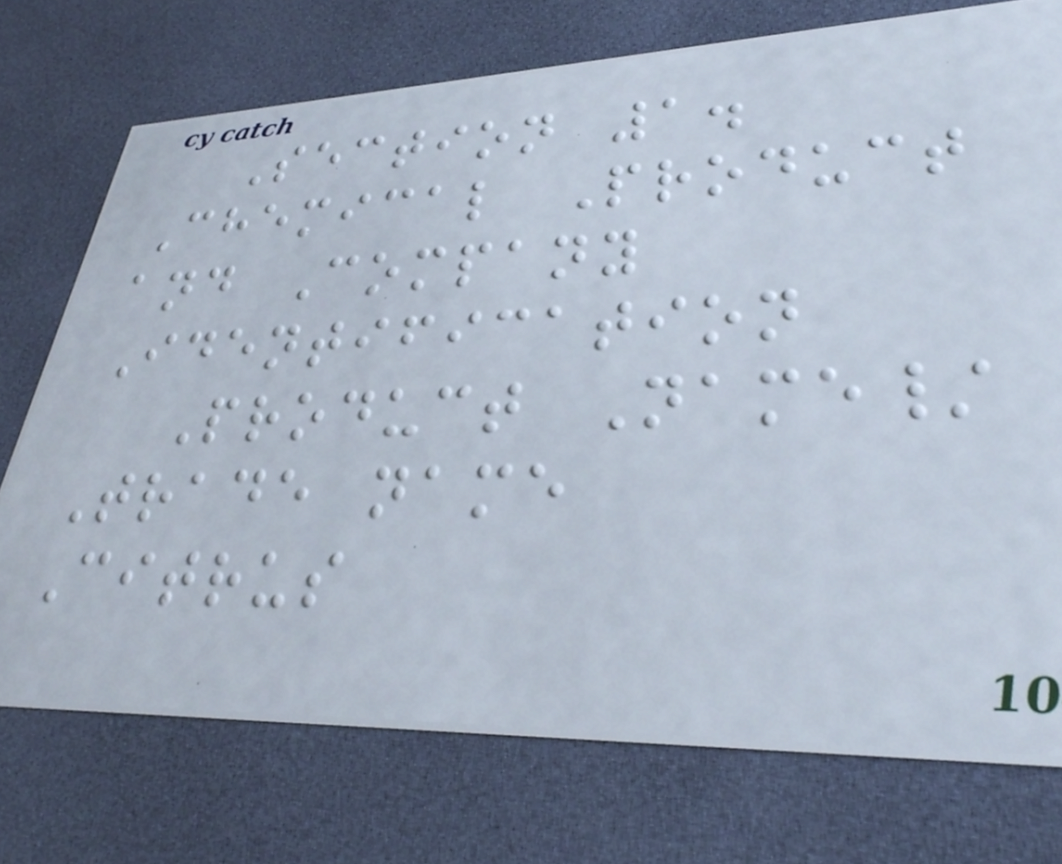Section 1.
Chemical Product
and Company
Identification
Product Name/
Trade name
Citrus
